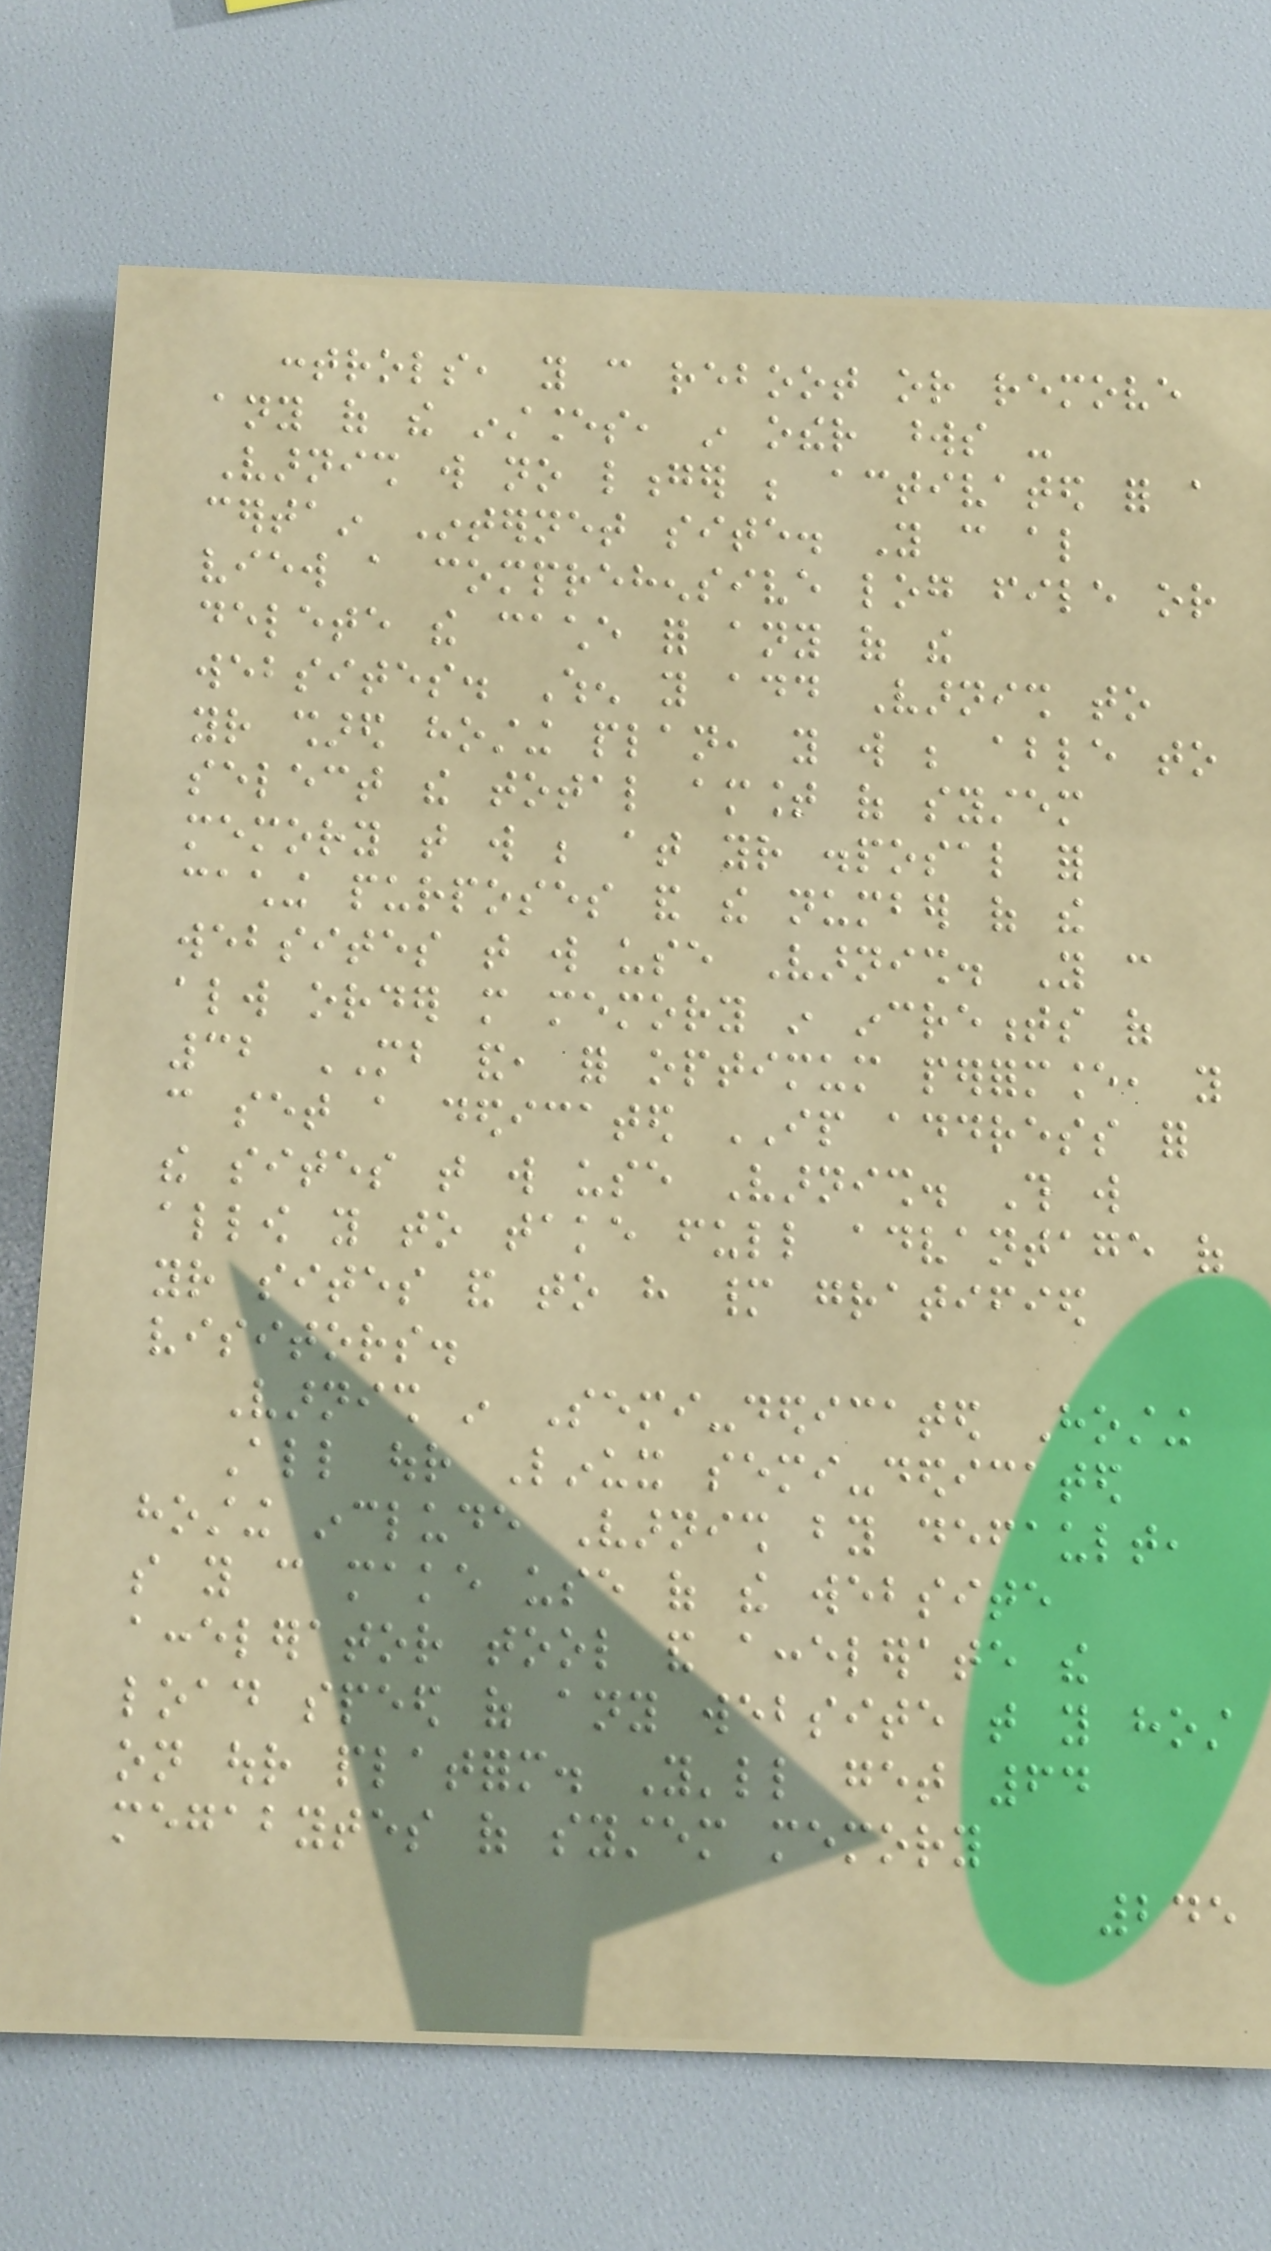controls, you can reboot or remove
any of the instances, in other words -
Varnish will no longer be activated for a
certain Internet site. You can also
view a comprehensive log file or
delete the cache for any of the
websites. When you add Varnish to
your shared hosting plan, you will be able to
select the total amount of system
memory that will be at your disposal for
caching purposes and the number of the
websites that will use Varnish. You can
always order more memory in increments of
32 MB and, for optimum performance, you
can set a dedicated IP address for
the sites that will use Varnish. This will
allow you to take full advantage of
your sites and to have many gratified
visitors.
Varnish in Semi-dedicated Hosting
All our Linux semi-dedicated
hosting include Varnish by default,
so you can make use of the website
accelerator tool and accelerate the
load speed of any website that you host
on our platform. You'll get 64
megabytes of system memory
245
